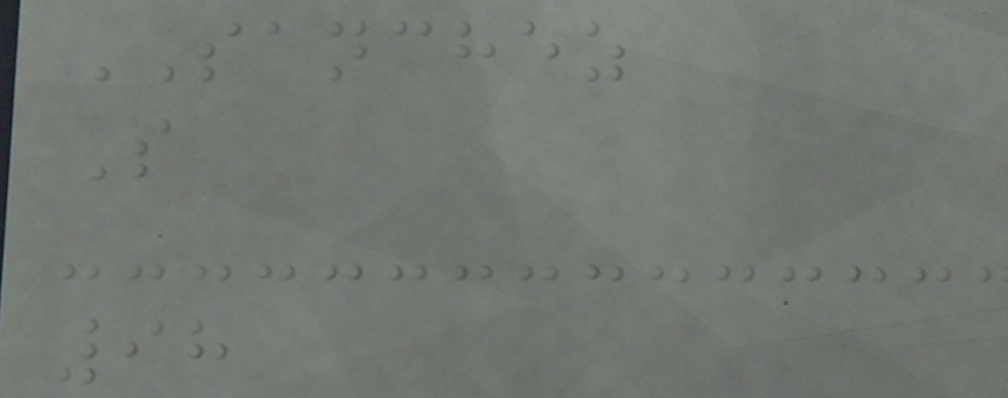SANCHEZ
S
98
